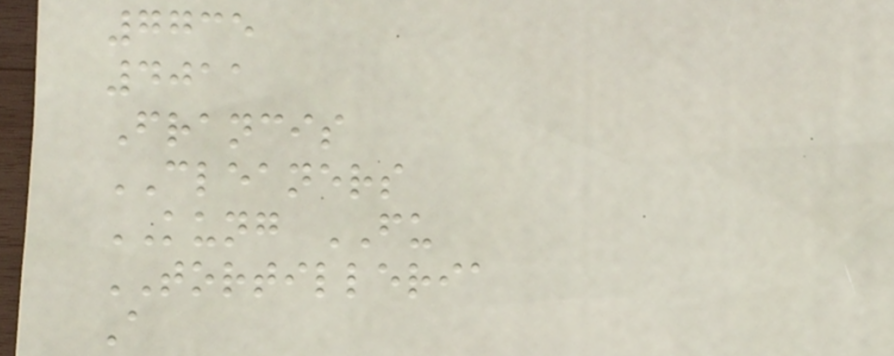7735
4011
Francis
CLEANERS
KUNG FU
TORTILLERIA
A
